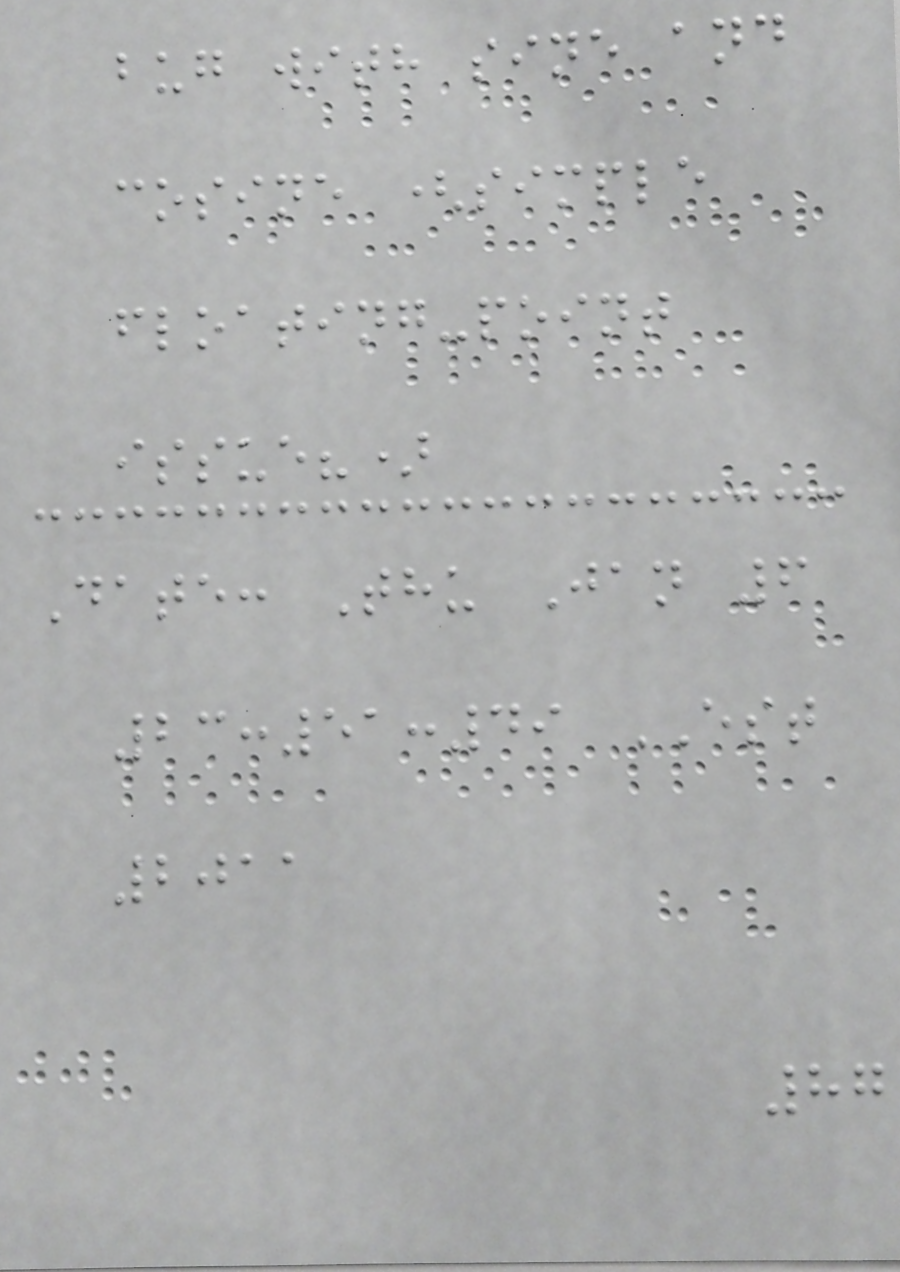bug with sine and
cosine (simple
floating-point
issue?)
Date: Thu Jan 6
23:51:49 EST
2011
87
